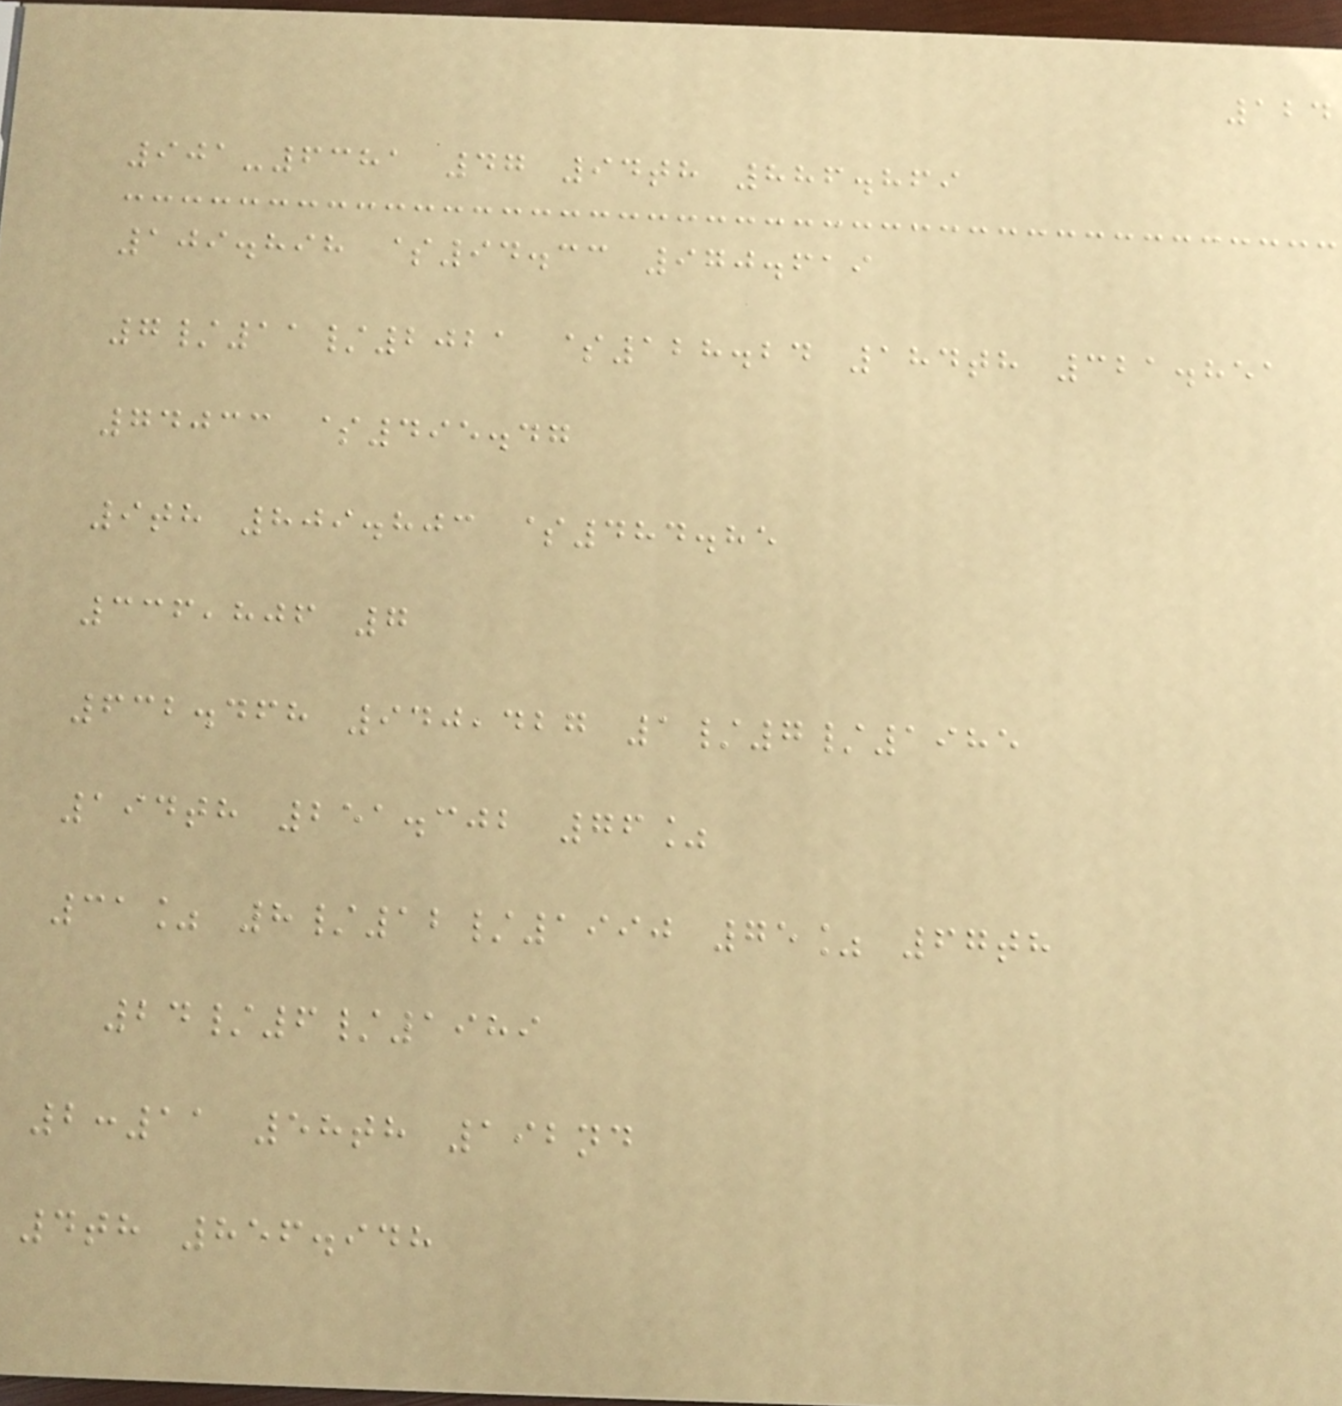124
901-6381 47 94th 886.869
109.898 $94.33 970.619
7/11/2021 $128.24 184th 321.851
74033 $495.47
9th 809.803 $484.85
336,806 7
632.468 940,427 1/7/1985
194th 251.302 76%
31% 8/12/1990 75% 67th
24/6/1989
2:11 58th 192nd
4th 856.948
